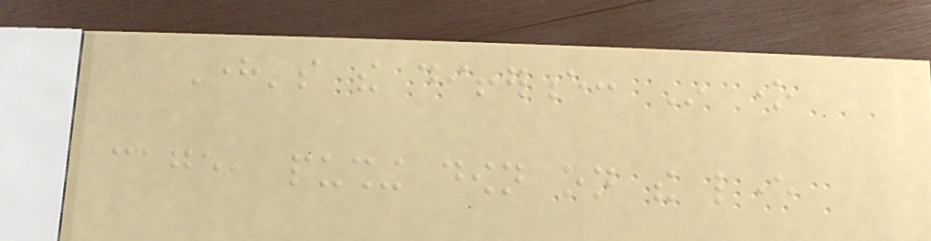Here's the difference: In one
cage, pushing down on the lever
